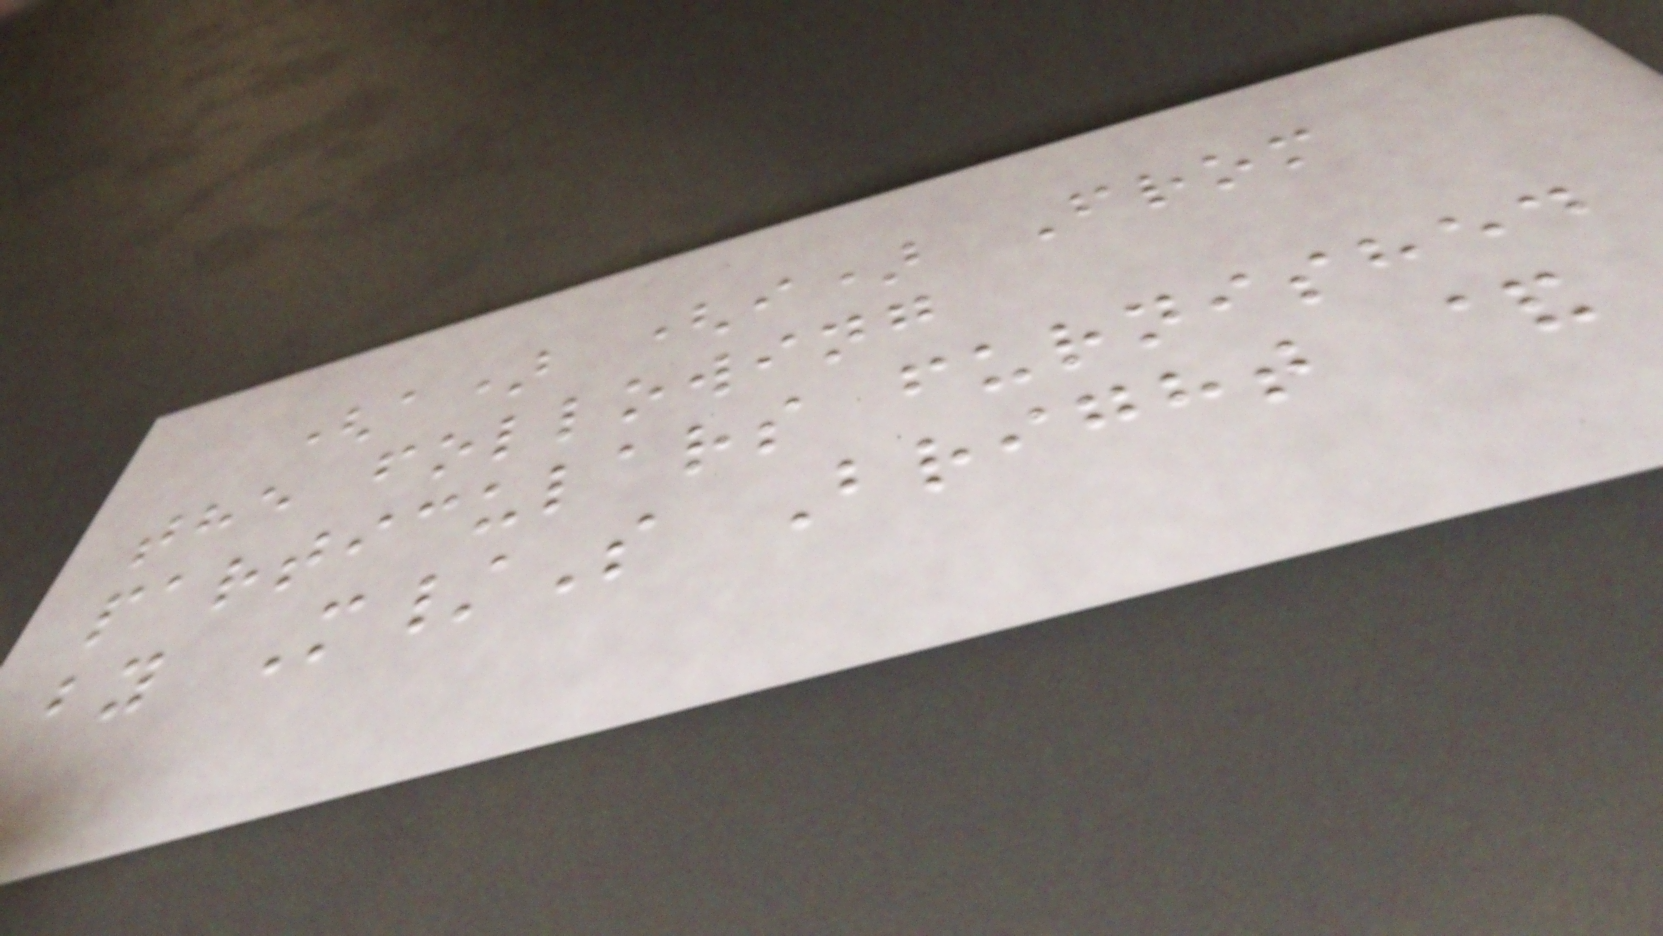(a) (i) From
the following
particulars furnished
by M/S Bright &
